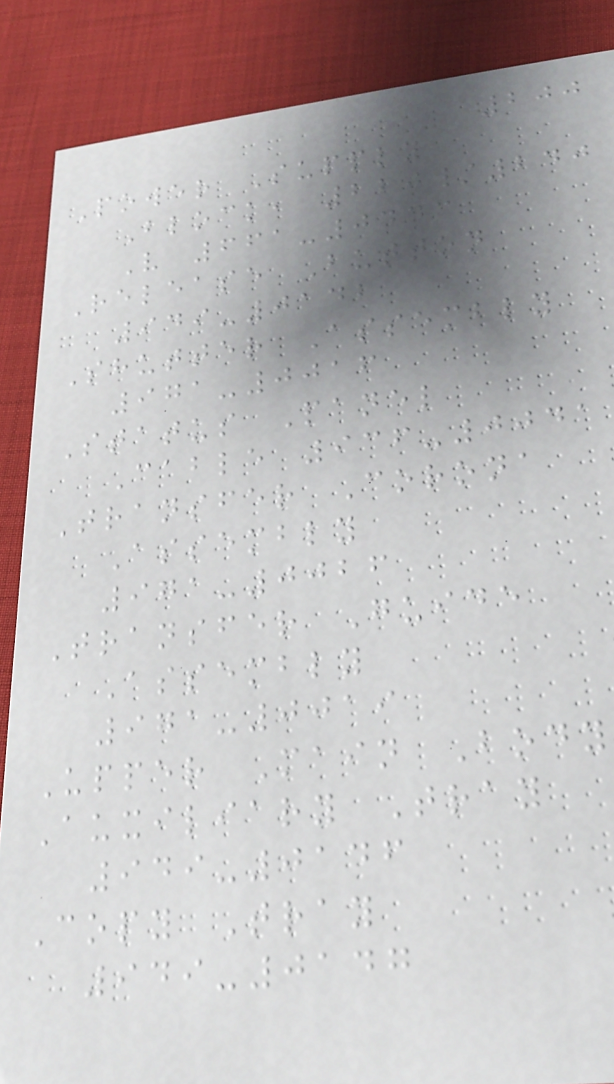200
Power Supply
Block, 220/240
V 661-0443
Release Button
949-0142
Shutter Assembly
971-0016
Status Panel
Cable 936-0041
Transfer Corona
Assembly
971-0026
Transfer Guide
Assembly
971-0019
Upper Main Body
Auxiliary Tray
949-0146
Copy Tray
949-0147
